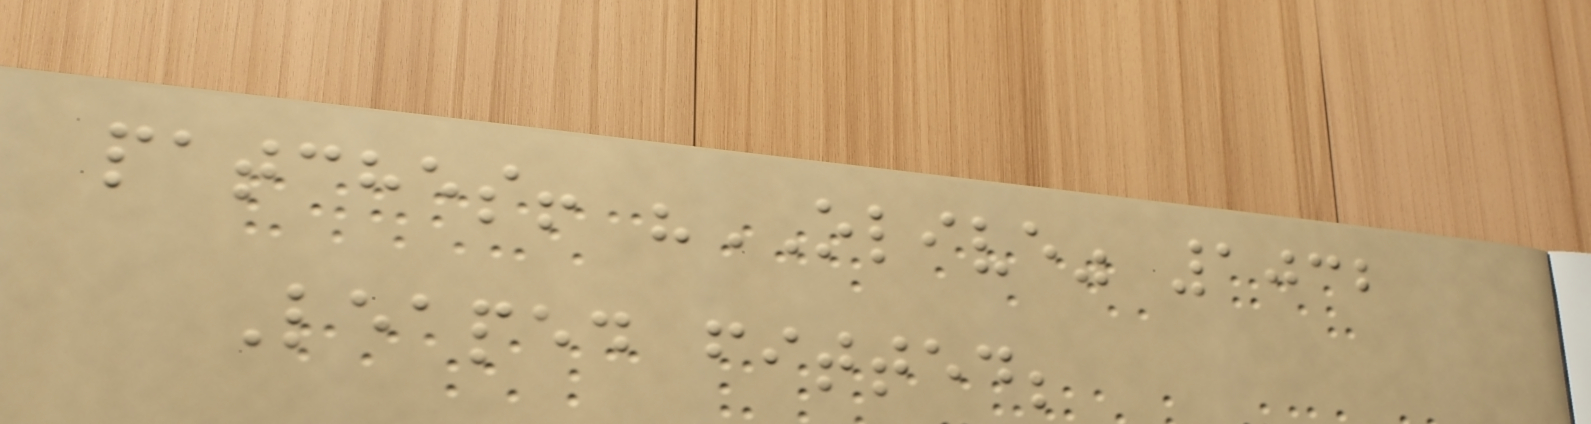patches! "OLIVE" 1032
Leaped fitted;
